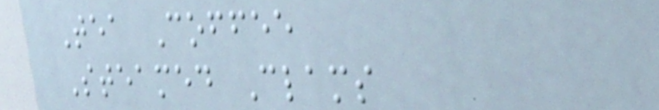Tea Coffee
Steamed Clams
